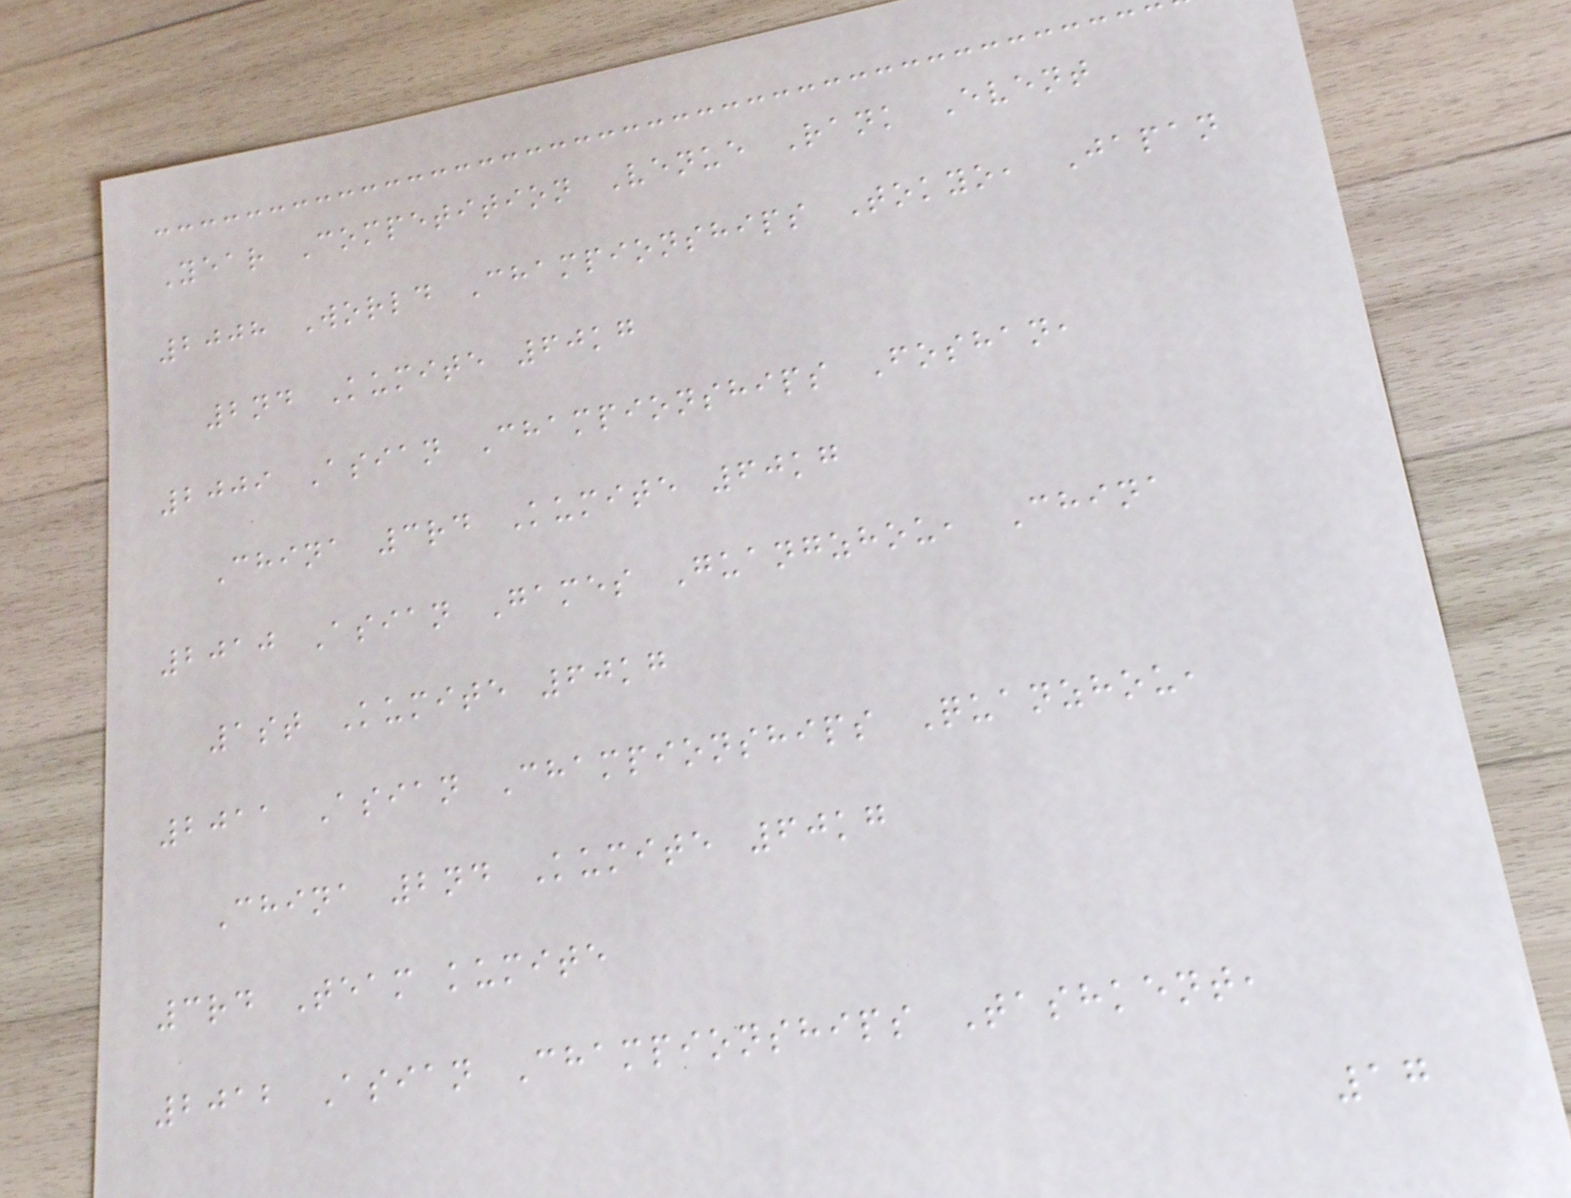Year Competition Venue Rank Event
2008 World Championships Tokyo, Japan
2nd Kumite 60kg
2009 Asian Championships Foshan,
China 3rd Kumite 60kg
2010 Asian Games Guangzhou, China
1st Kumite 60kg
2011 Asian Championships Quanzhou,
China 2nd Kumite 60kg
3rd Team kumite
2012 Asian Championships Tashkent,
17
